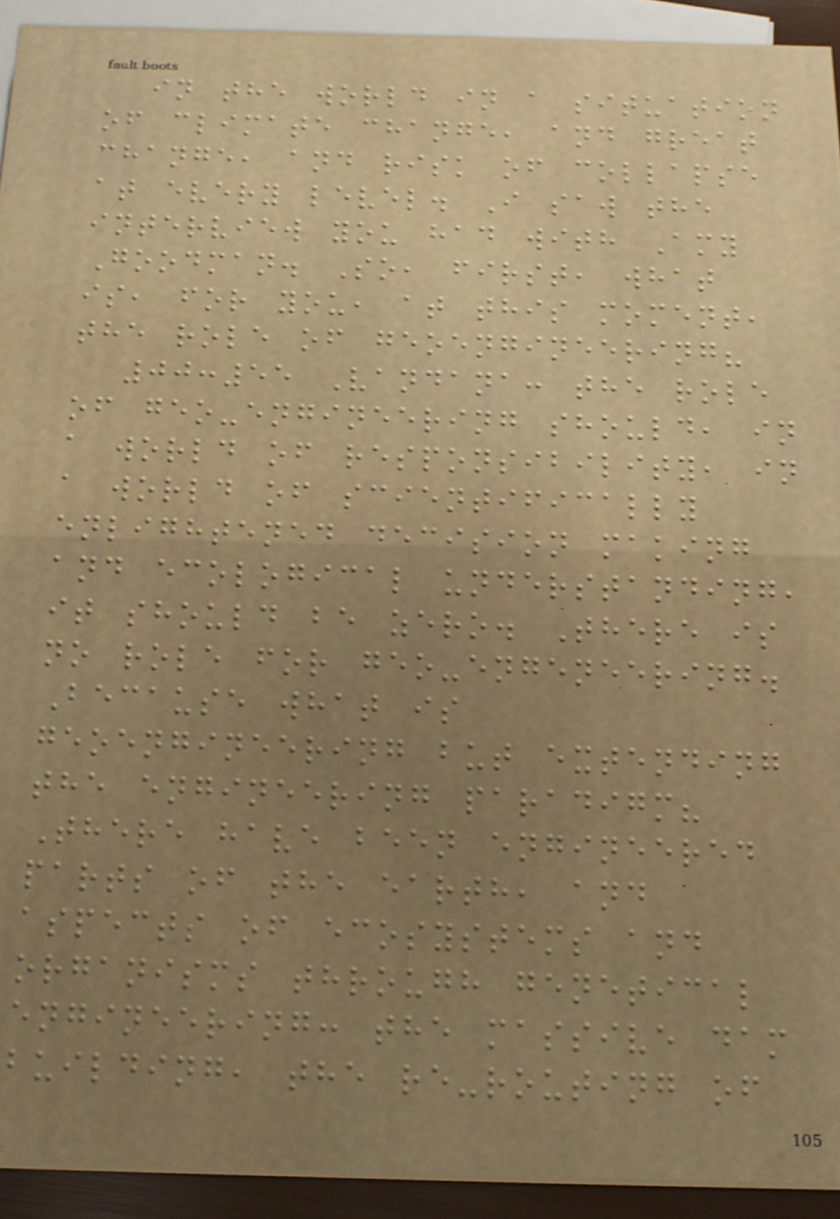in the world in a situation
of climate change, and great
change, and risk of collapse
at every level. I saw the
interview you had with Amy
Goodman. So, first, what
is, for you, at this moment,
the role of geoengineering?
00:55 Vandana: the role
of geo-engineering should, in
a world of responsibility, in
a world of scientifically
enlightened decision making
and ecological understanding,
it should be zero. There is
no role for geo-engeneering.
Because what is
geoengineering but extending
the engineering paradigm?
There have been engineered
parts of the earth, and
aspects of ecosystems and
organisms through genetical
engineering: the massive dam
building, the re-routing of
